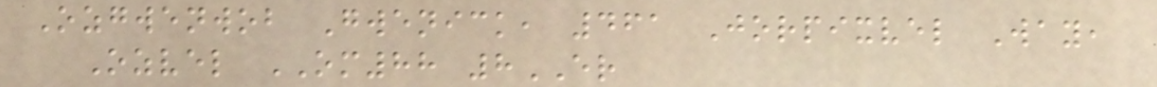Ozgwenwob Gwenick, 461 Jorpixvel Way,
Ozvel OM88 8ER
